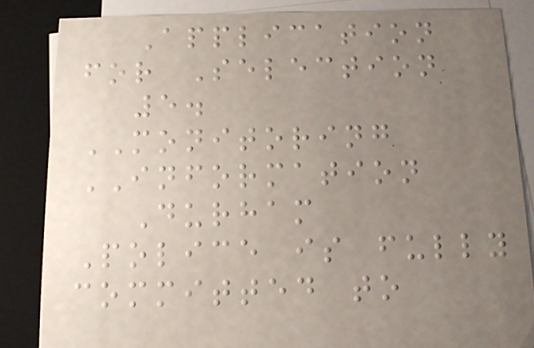Application
for Selection
5.
MONITORING
INFORMATION
Durham
Police is fully
committed to
